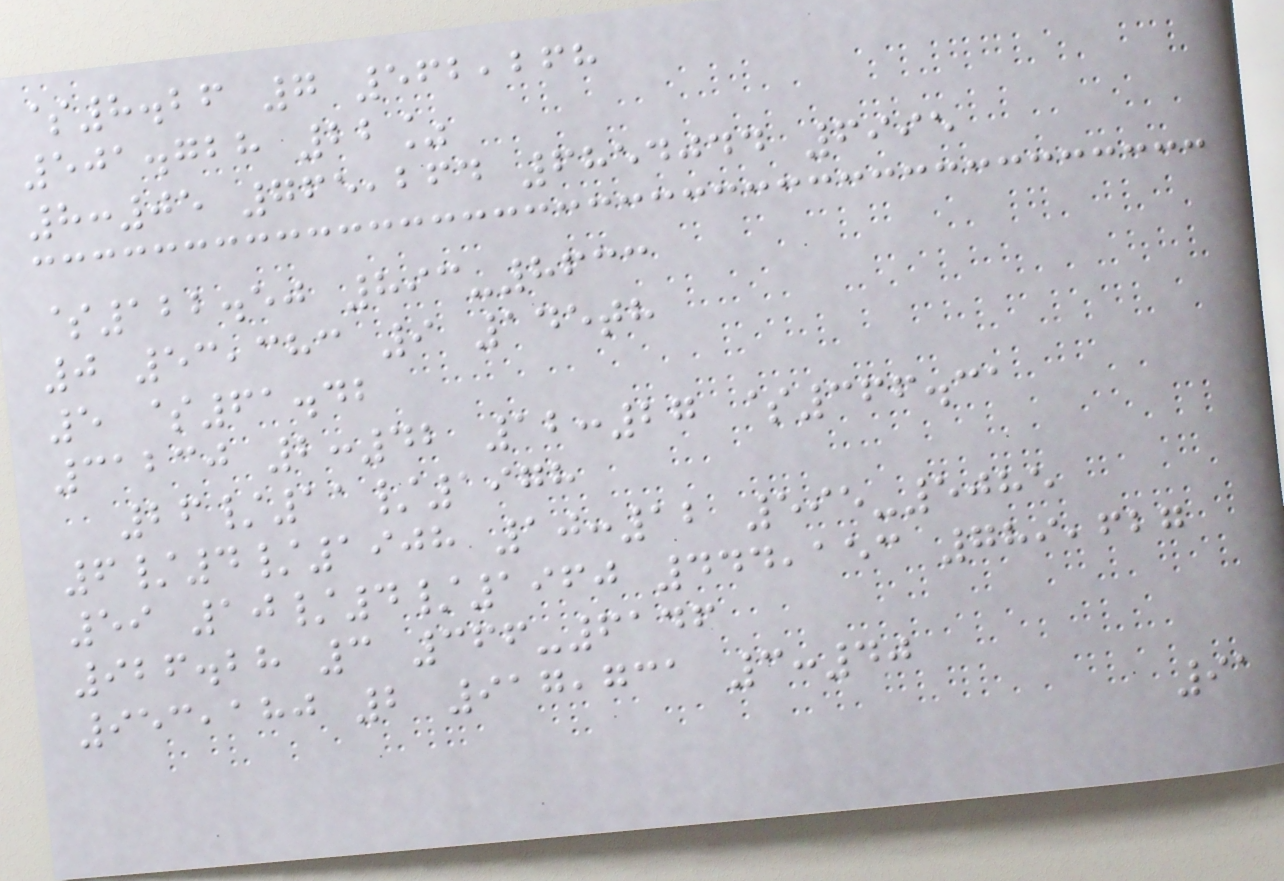$8.26 7 562,268
501.728 22%
8:05 765,264 6854044 6995
$122.50 893-8633
0 53,383 9 145th
5 $61.42
31230 2:42 12:27 $366.31
26/11/1978
6/4/1908 10:12 595-5085
59 10/4/1960 444,153 789,627
926.28 3 366-6146
953,180 2 917,731 3:40
91
